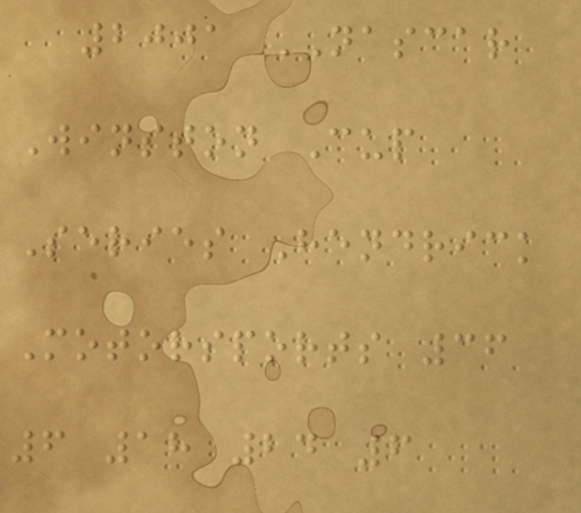2001 NASCAR
Winston Cup
Series Hendrick
Motorsports 36
6 18 24 6
